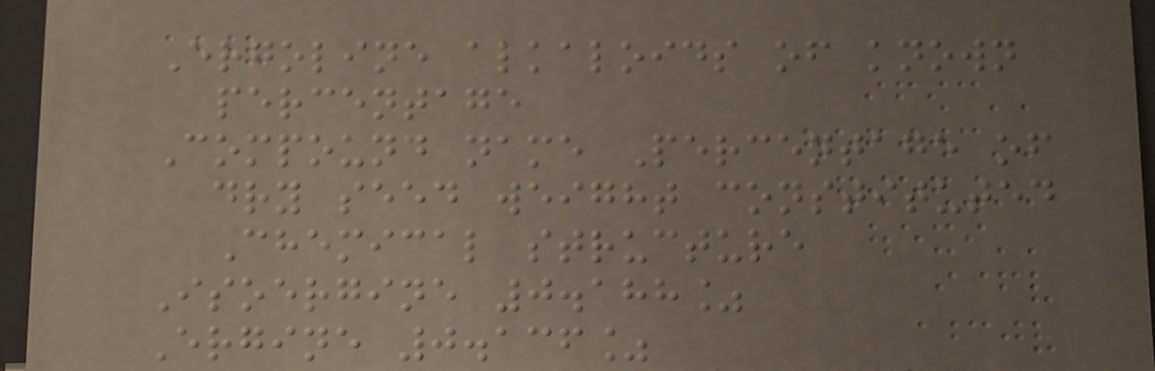Ergoline alkaloids of known
percentage
Compound name Percentage of
dry seed weight constituted
Chemical structure
Isoergine 0.188%
Ergine 0.136%
